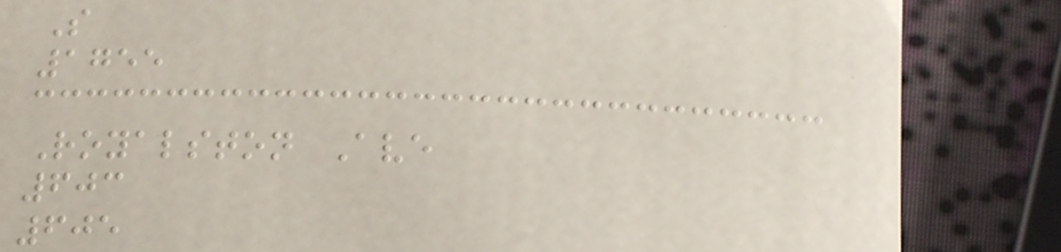S
1755
Royalston Ave
603
605
